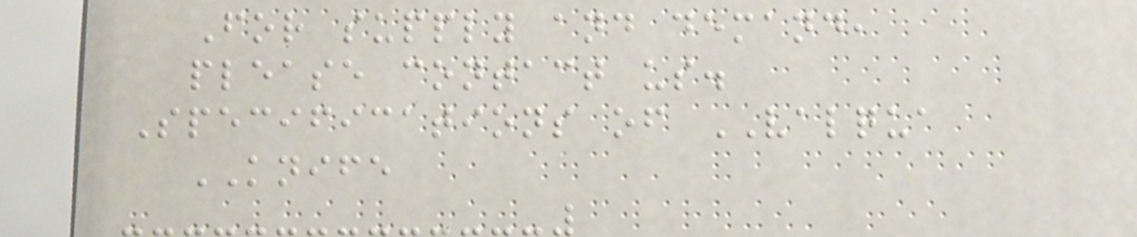For supply and demand,
please contact us.
Specifications of VALQUA
KNIFE
